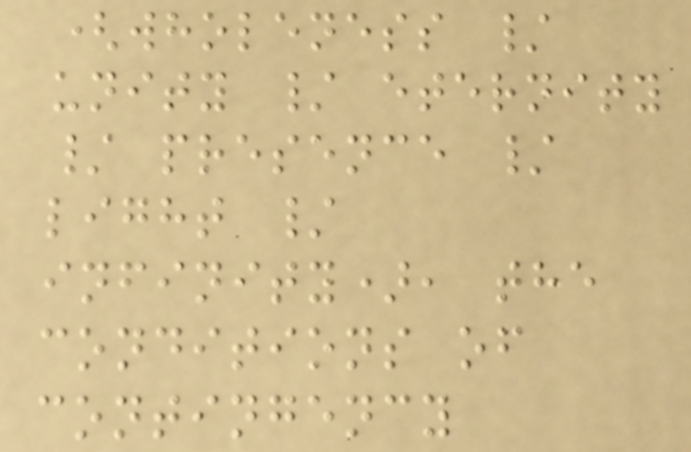(wholeness /
unity / eternity
/ presence /
light /
infinity), the
conditions of
contingency
